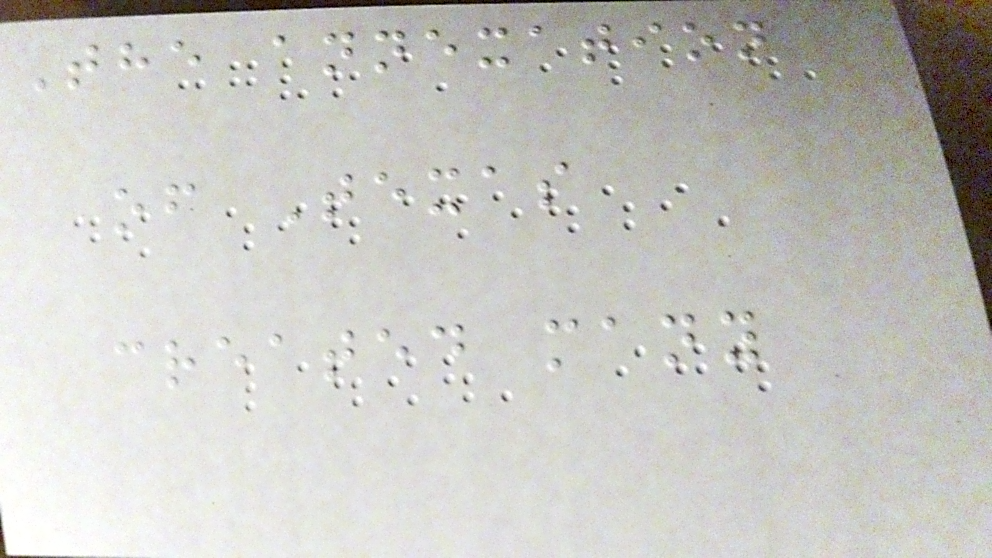The annexation
of Texas
created many
